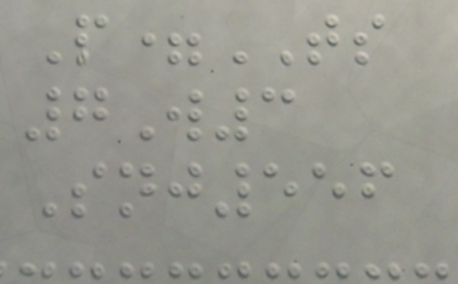P=TS
7W3
Snj556
